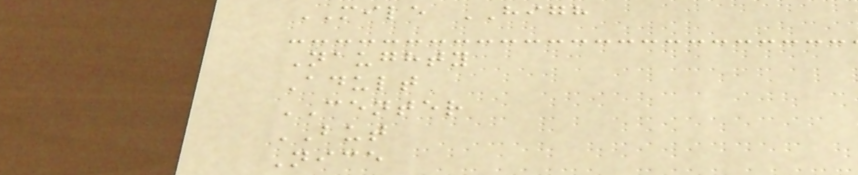MILE HIGH
Naughty
Adult
CENTER
BUT
Nice
